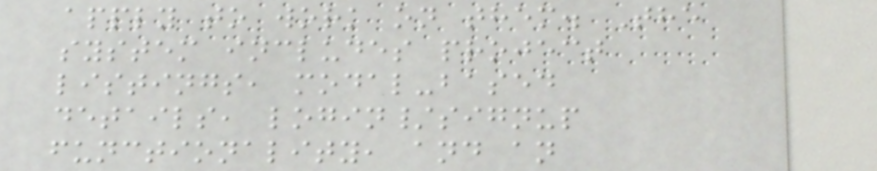apply to work on them. The
system includes project
listings, modal-based
details, login/signup
functionality, and an
